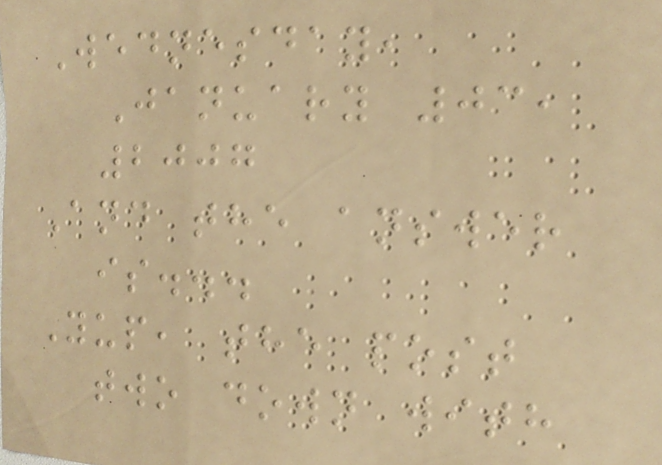Wednesday,
January 03,
2007
And the answer
is...
Yup, the post
two down with
